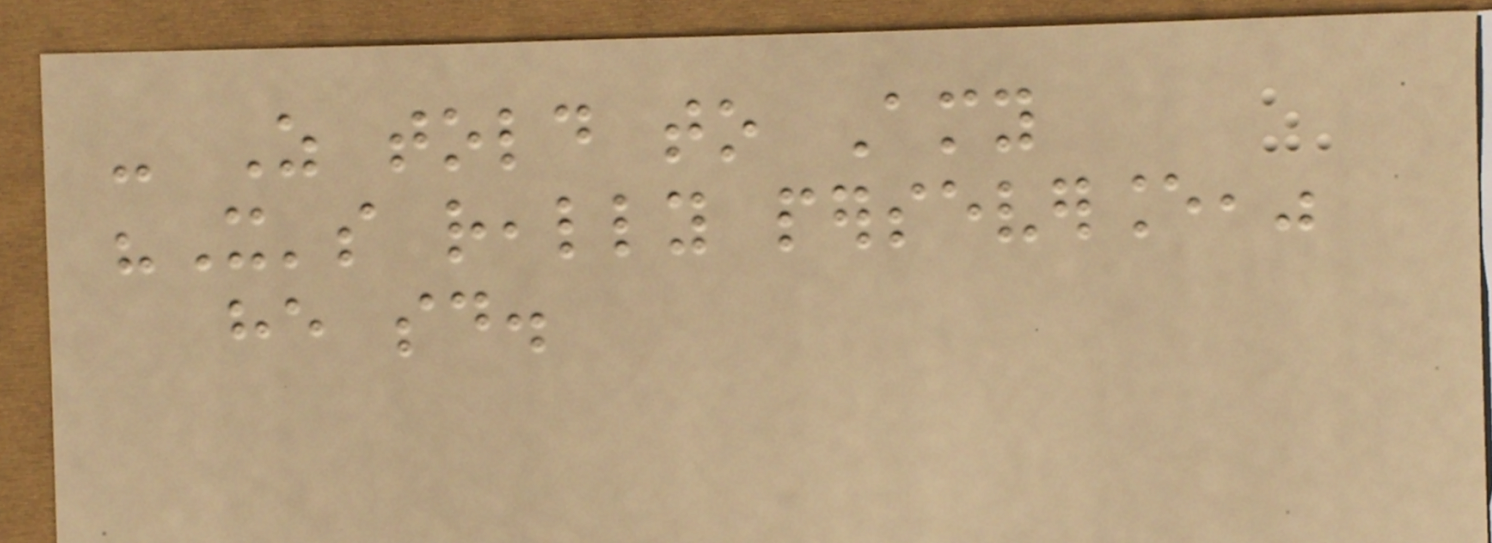- As told to Amy
"It's really perseverance,"
he said.
